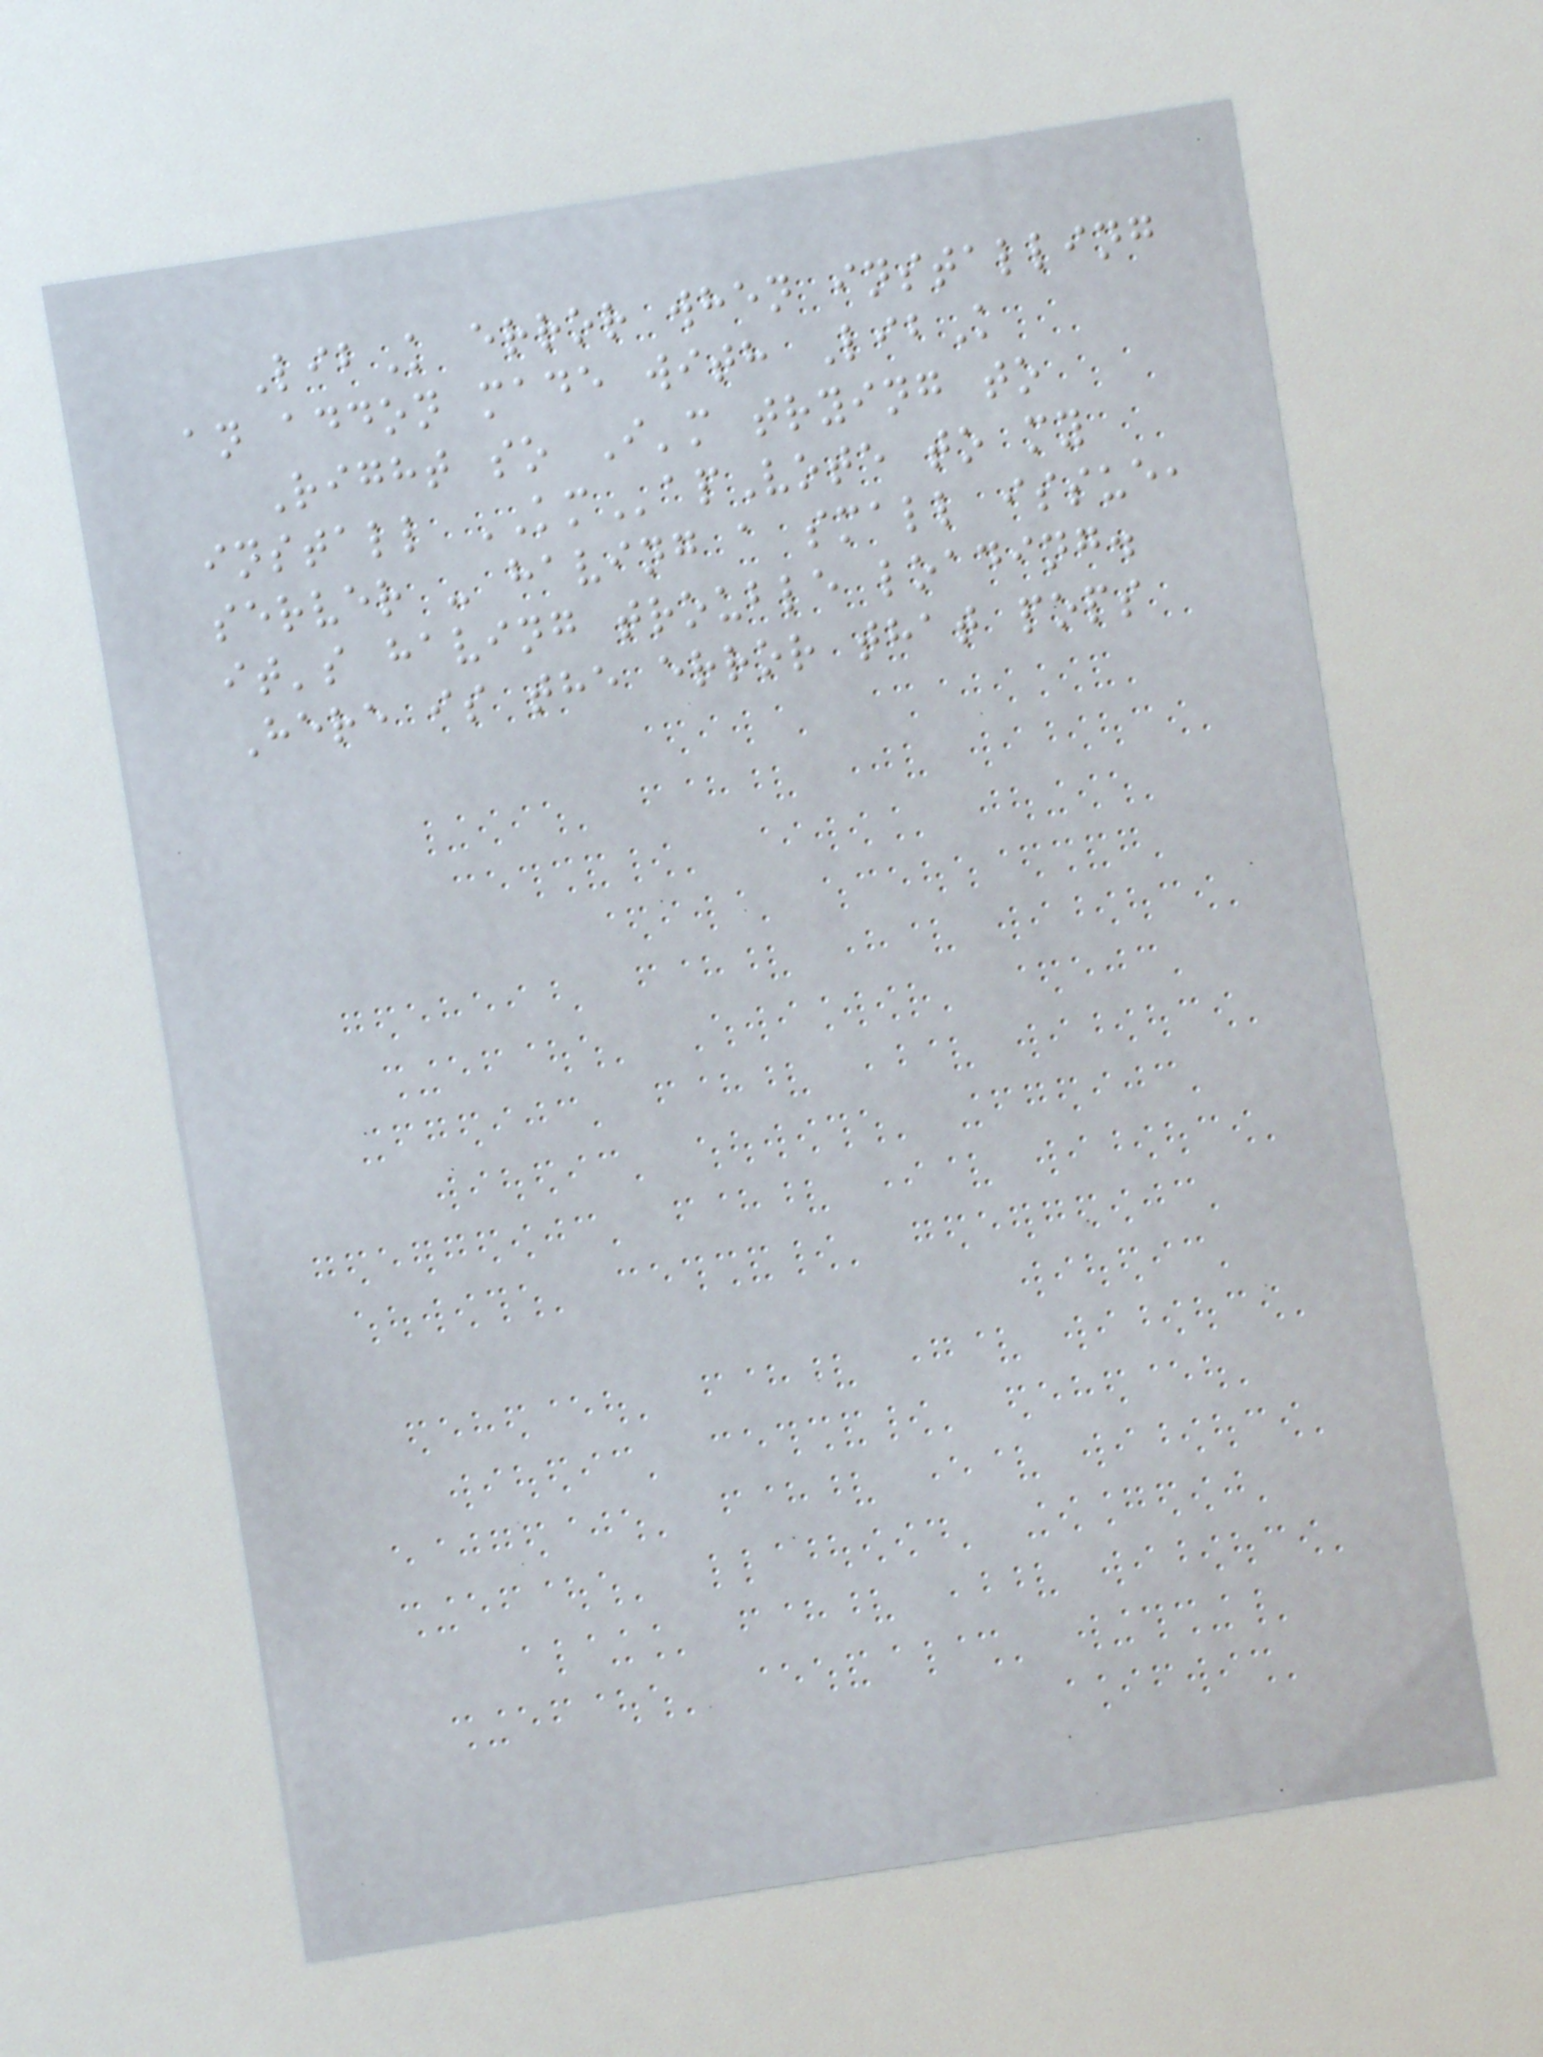LibK error when installing
an addon made with LibK
Right so I'm trying to
install KMapVote to my
server - having a small issue,
it's having trouble loading.
Here is the error that pops
